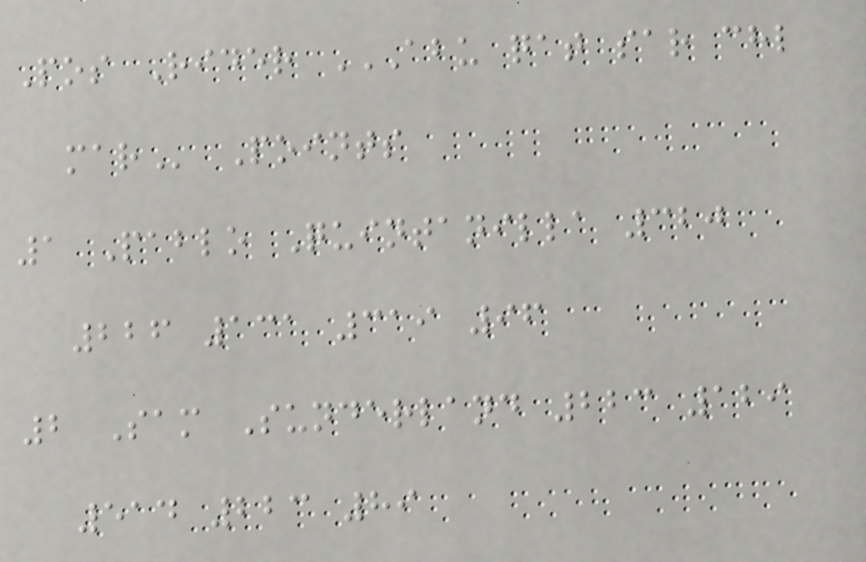Pos Rider ABU QAT SAR CHL
MAR Points
1 Pablo Quintanilla 320
226 131 319 96
2 Sam Sunderland 223 129
514 223 89
